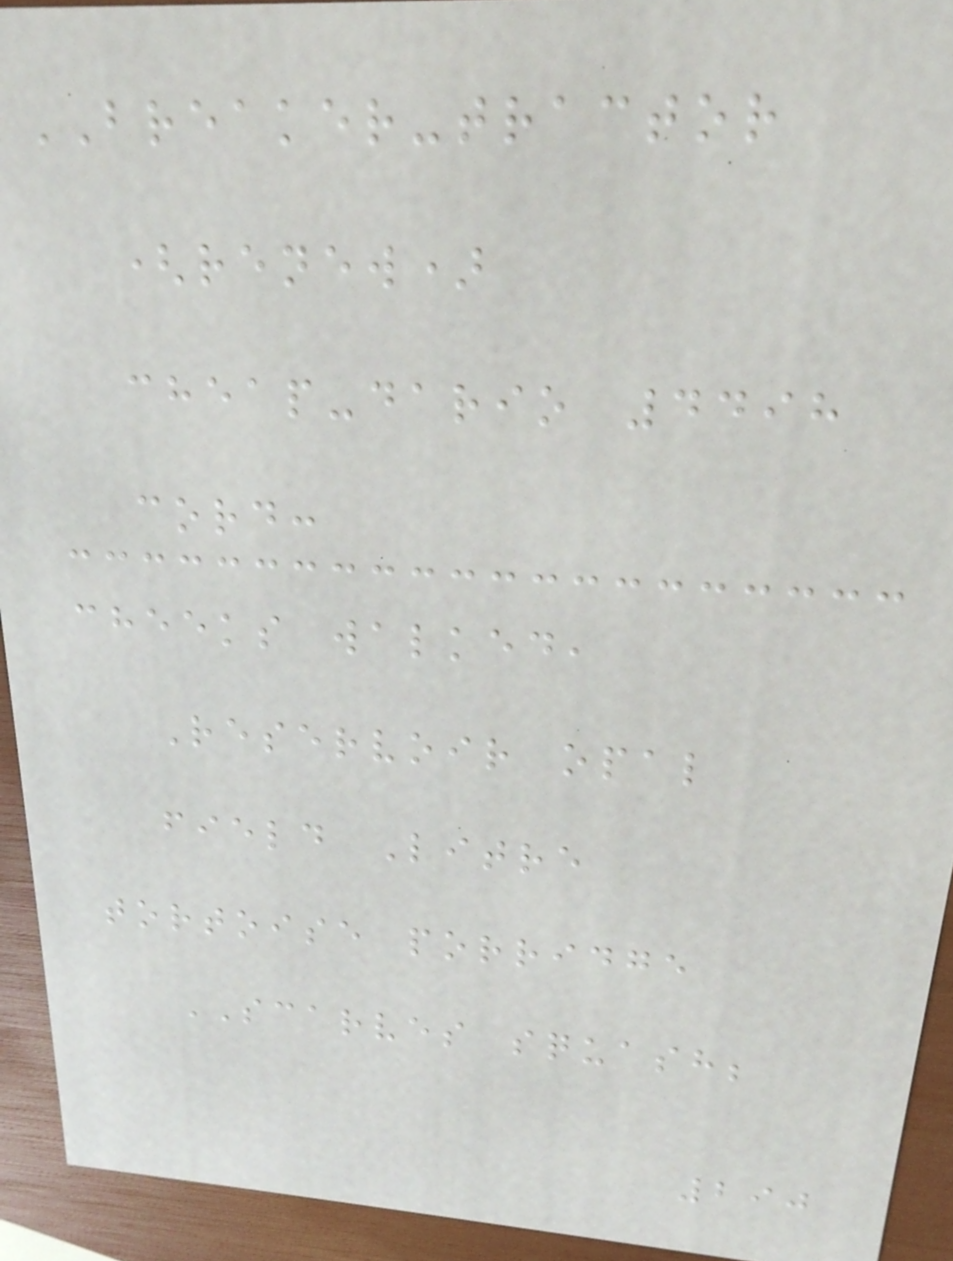BREAKER-tractor
(renew)
cheap-dario 4498
cord:
cheeks walked,
Reservoir opal
field Litre
tortoise porridge
SCARVES squash;
290
